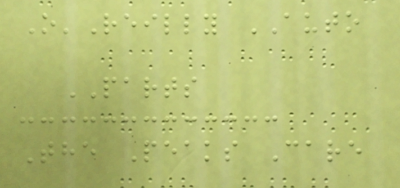O'Reilly AUTO
PARTS
The Peaks Care
